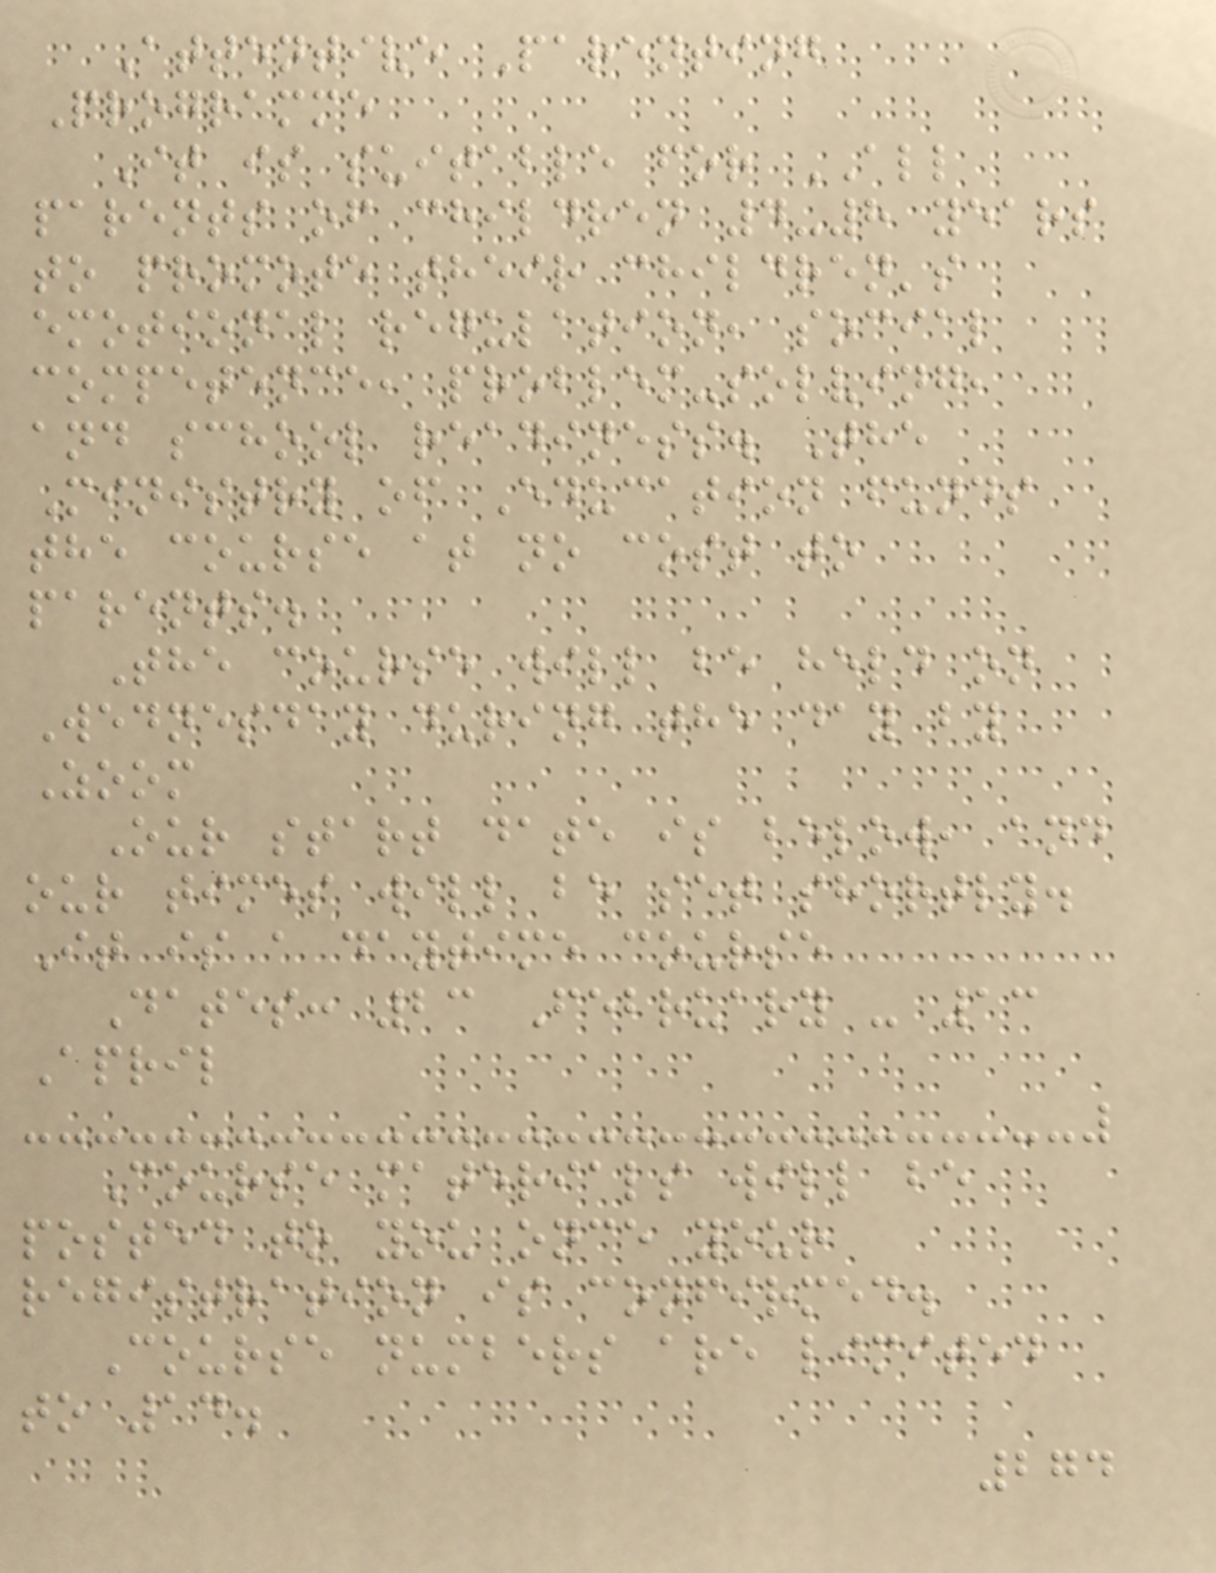Attentive Parenting
Programme
It is suitable for ALL
parents of children 4-8 years
to promote their children's
emotional regulation, social
competence, problem-solving,
and school readiness. The
Ministry of Education funds
the course at no cost to
parents.
The course will be held on
Wednesday during the day by
Zoom
Our start date is below, and
our times will be set shortly.
It is a daytime course
Dates: 23 February - 13
April
Course materials will be
posted to you once your
registration is confirmed.
Course numbers are limited
to 14.
274
